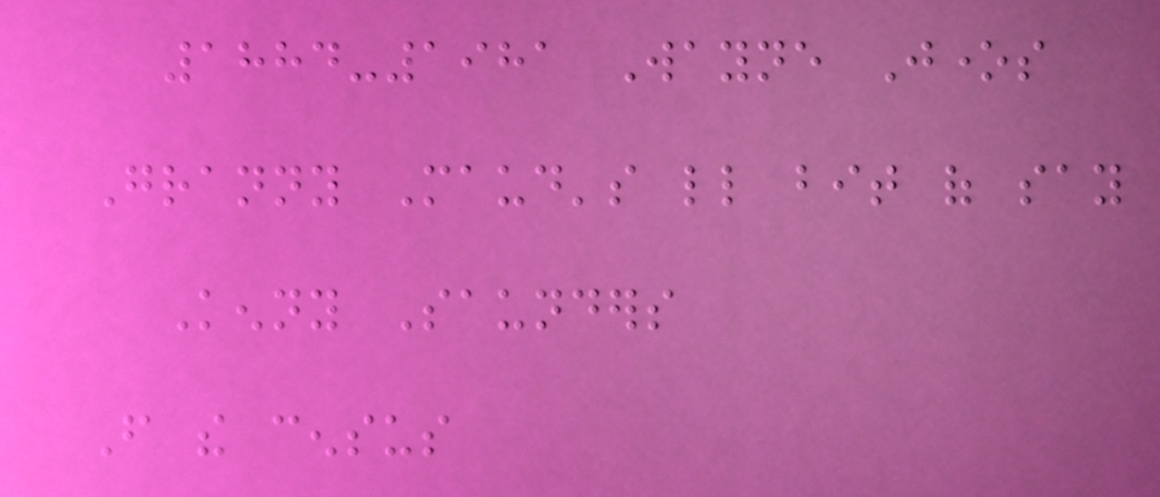1884-1981 Wayne Jones
Granny Maud's little bit of say
Kenny Saunders
From the census
